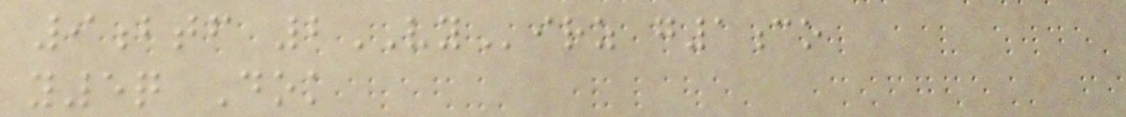9btf 2VYirz g1co
y5q Dok
